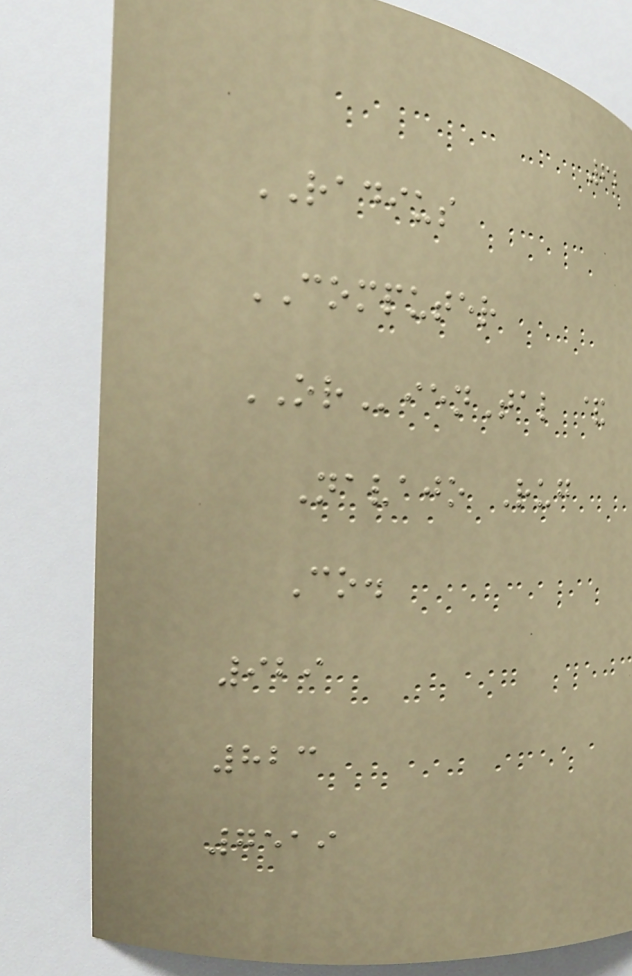62
RADIUS
COMPUTER
ORienTal &
Navajo Rug
Co.
929
823
7519
